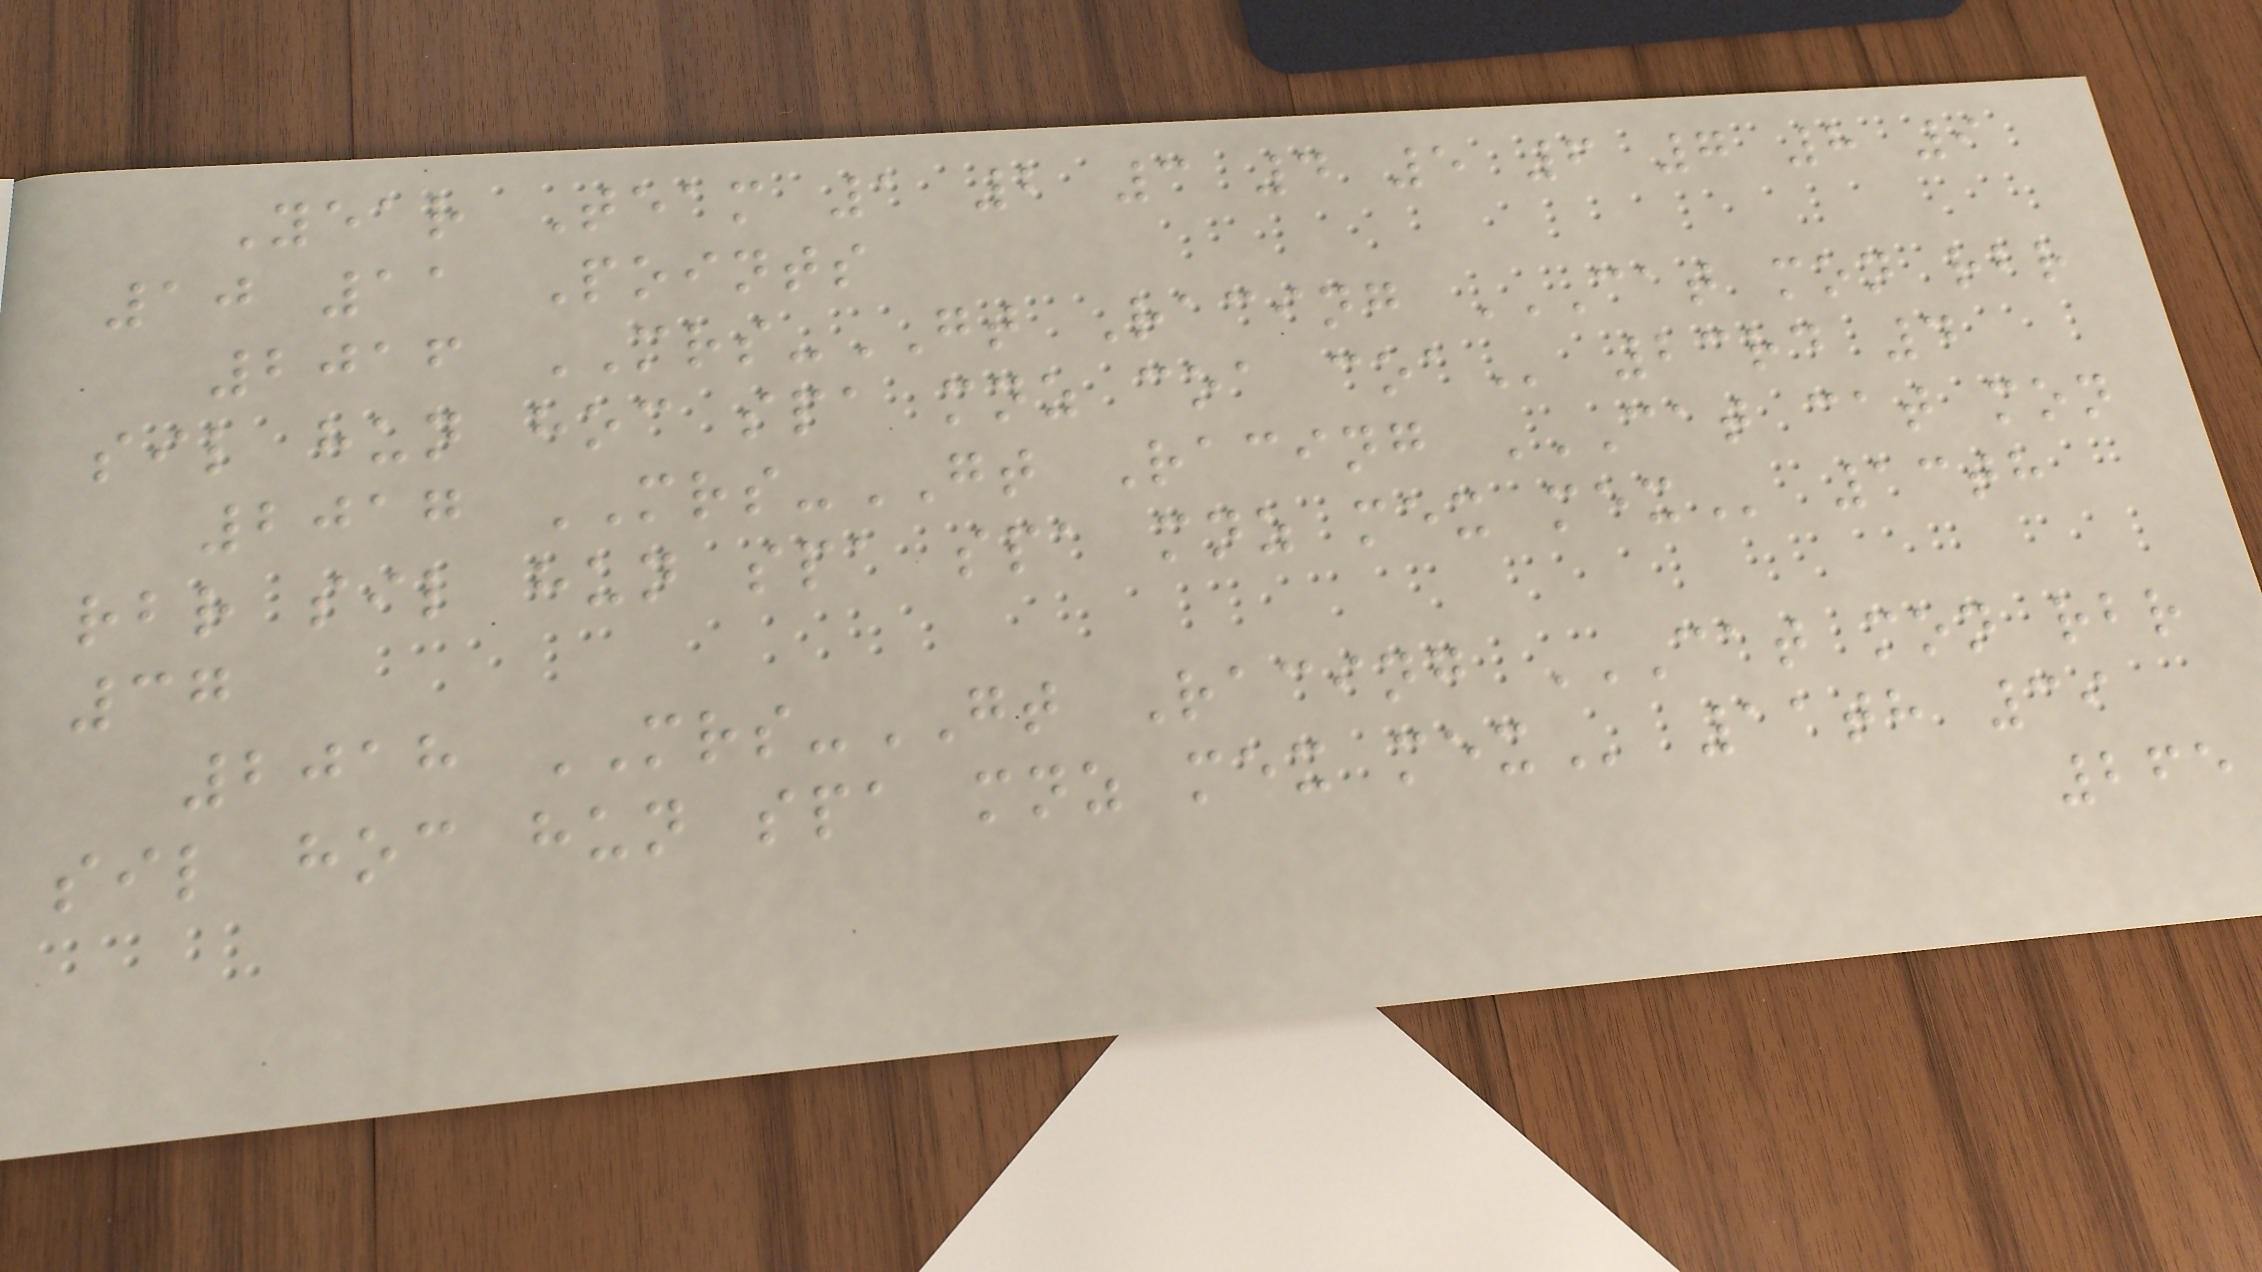Year Team 1 2 3 4 5 6 7 8 9
10 11 Points
2016 MRS-GT Racing CAT MON RBR
SIL HUN HOC SPA MNZ COA COA 23rd 4
2017 MRS-GT Racing CAT CAT MON
RBR SIL HUN SPA SPA MNZ MEX MEX 13th
37
2018 MRS-GT Racing CAT MON RBR
SIL HOC HUN SPA MNZ MEX MEX 11th 39
265
